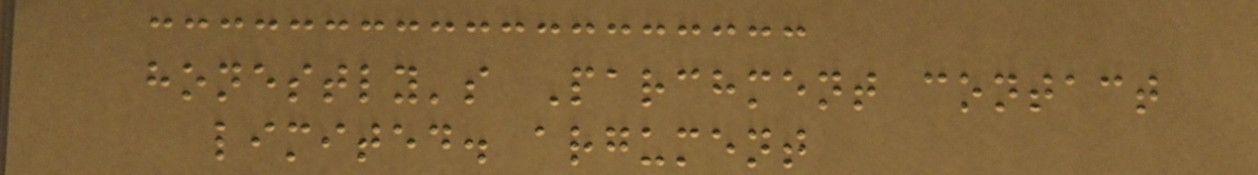honestly's Parchment contact
limited. argument
